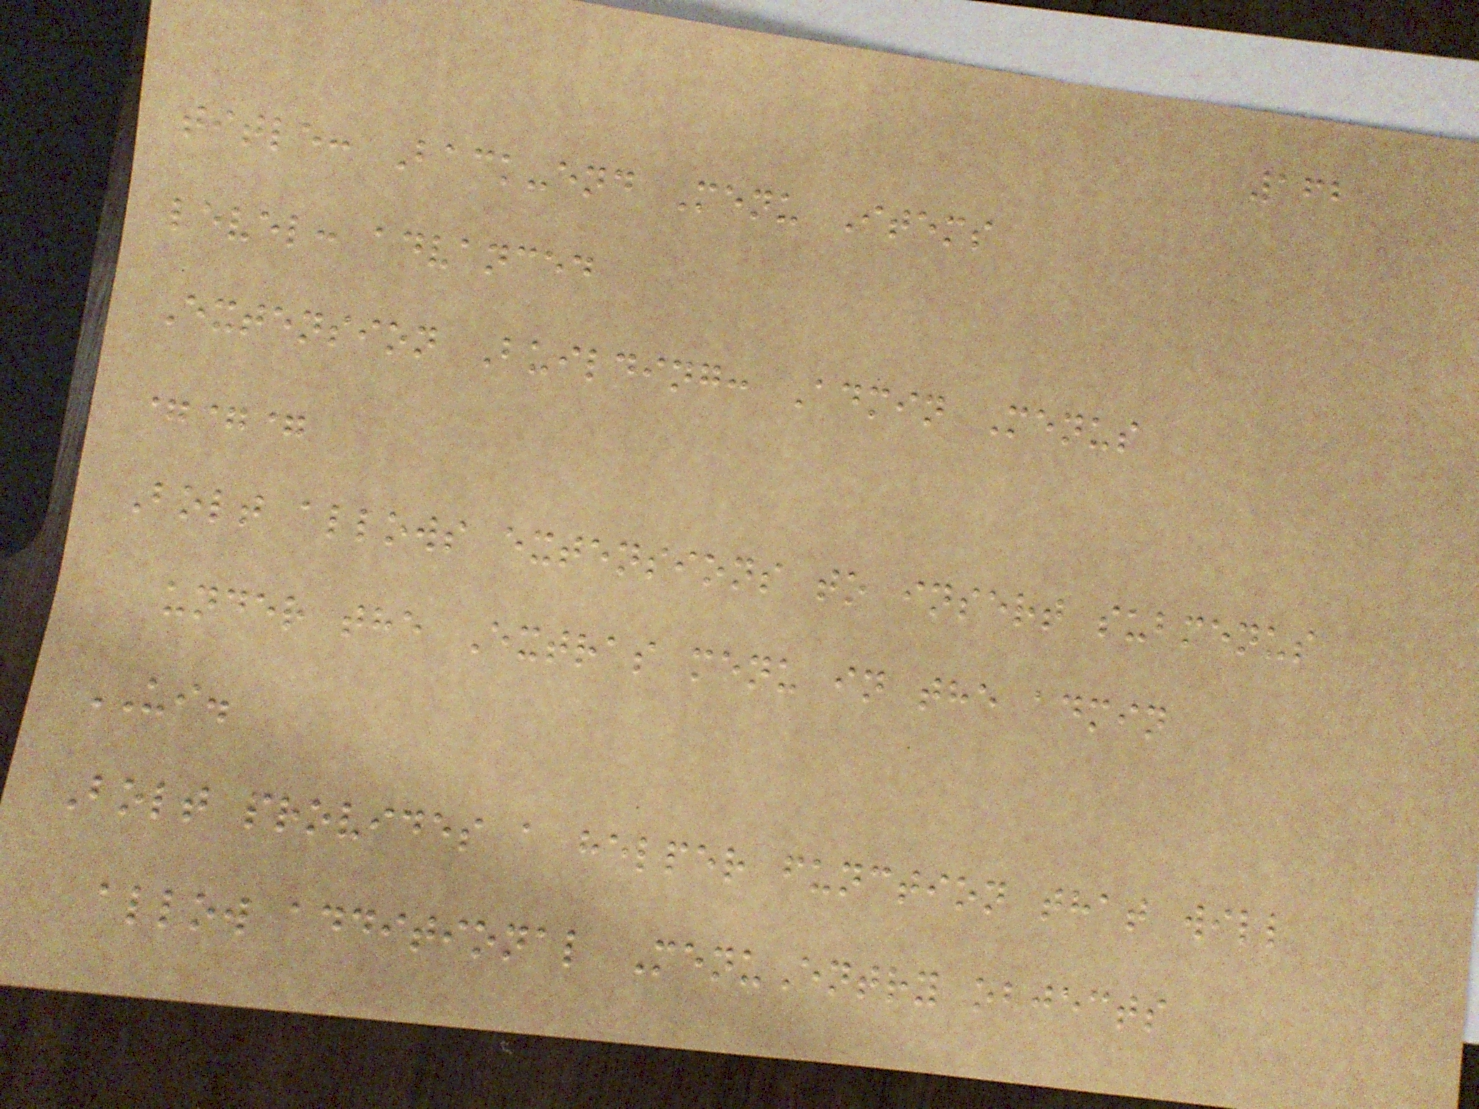162
title: Back-end Menu Items
level: advanced
Extension Building: Admin Menus
===
Bolt allows extensions to insert submenus
under the Extras menu in the admin
UI.
Bolt provides a helper function that will
allow additional MenuEntry objects
